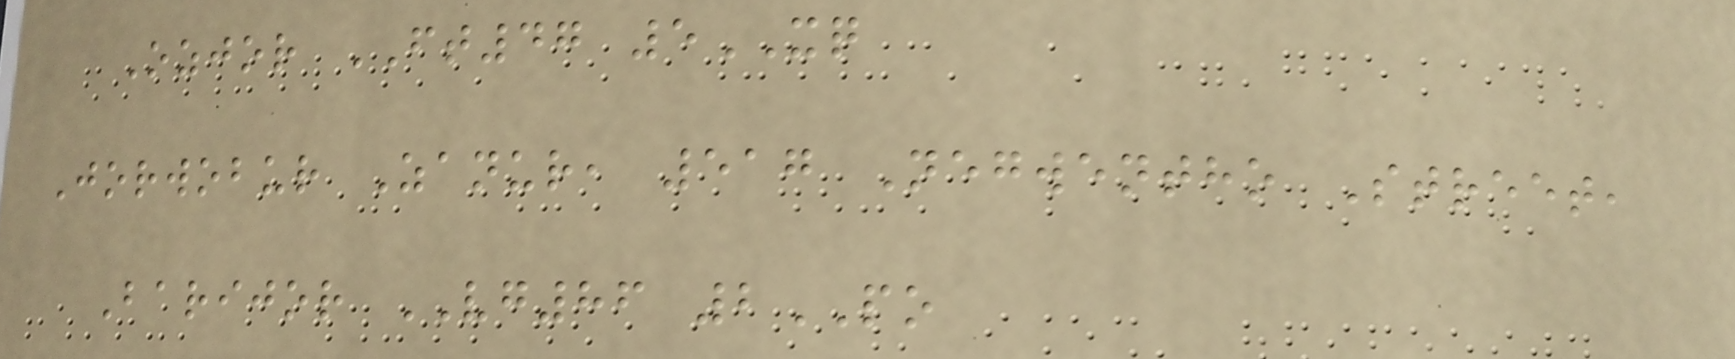Ozjor FT47 5XQ
Jorwobur Zanur, 517 Negwentho Street,
Barijor VG86 2PO
